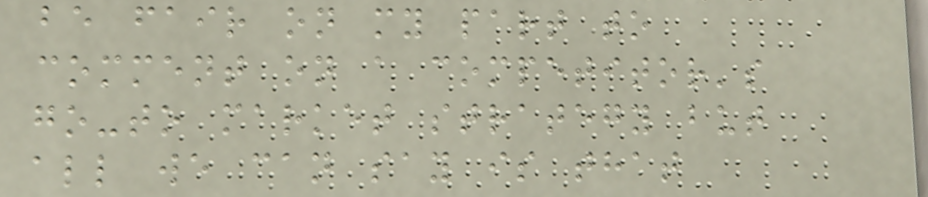be fair on my part to
comment on a competitor's
go-to market strategy but
all we can say is that
